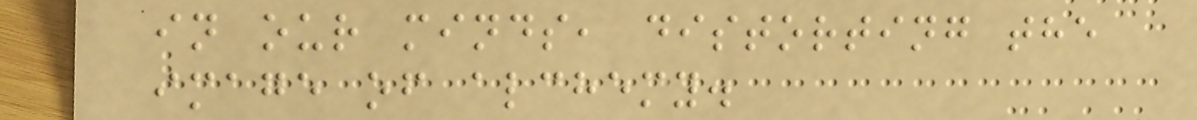in our minds, distorting the
image of alchemy.
